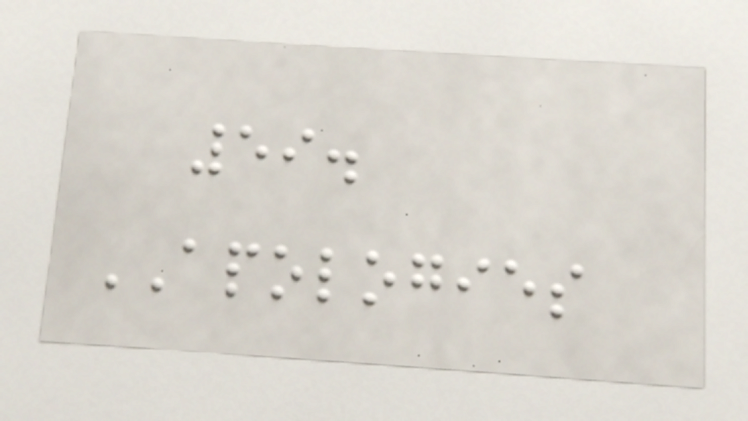59.
APOLOGIES
